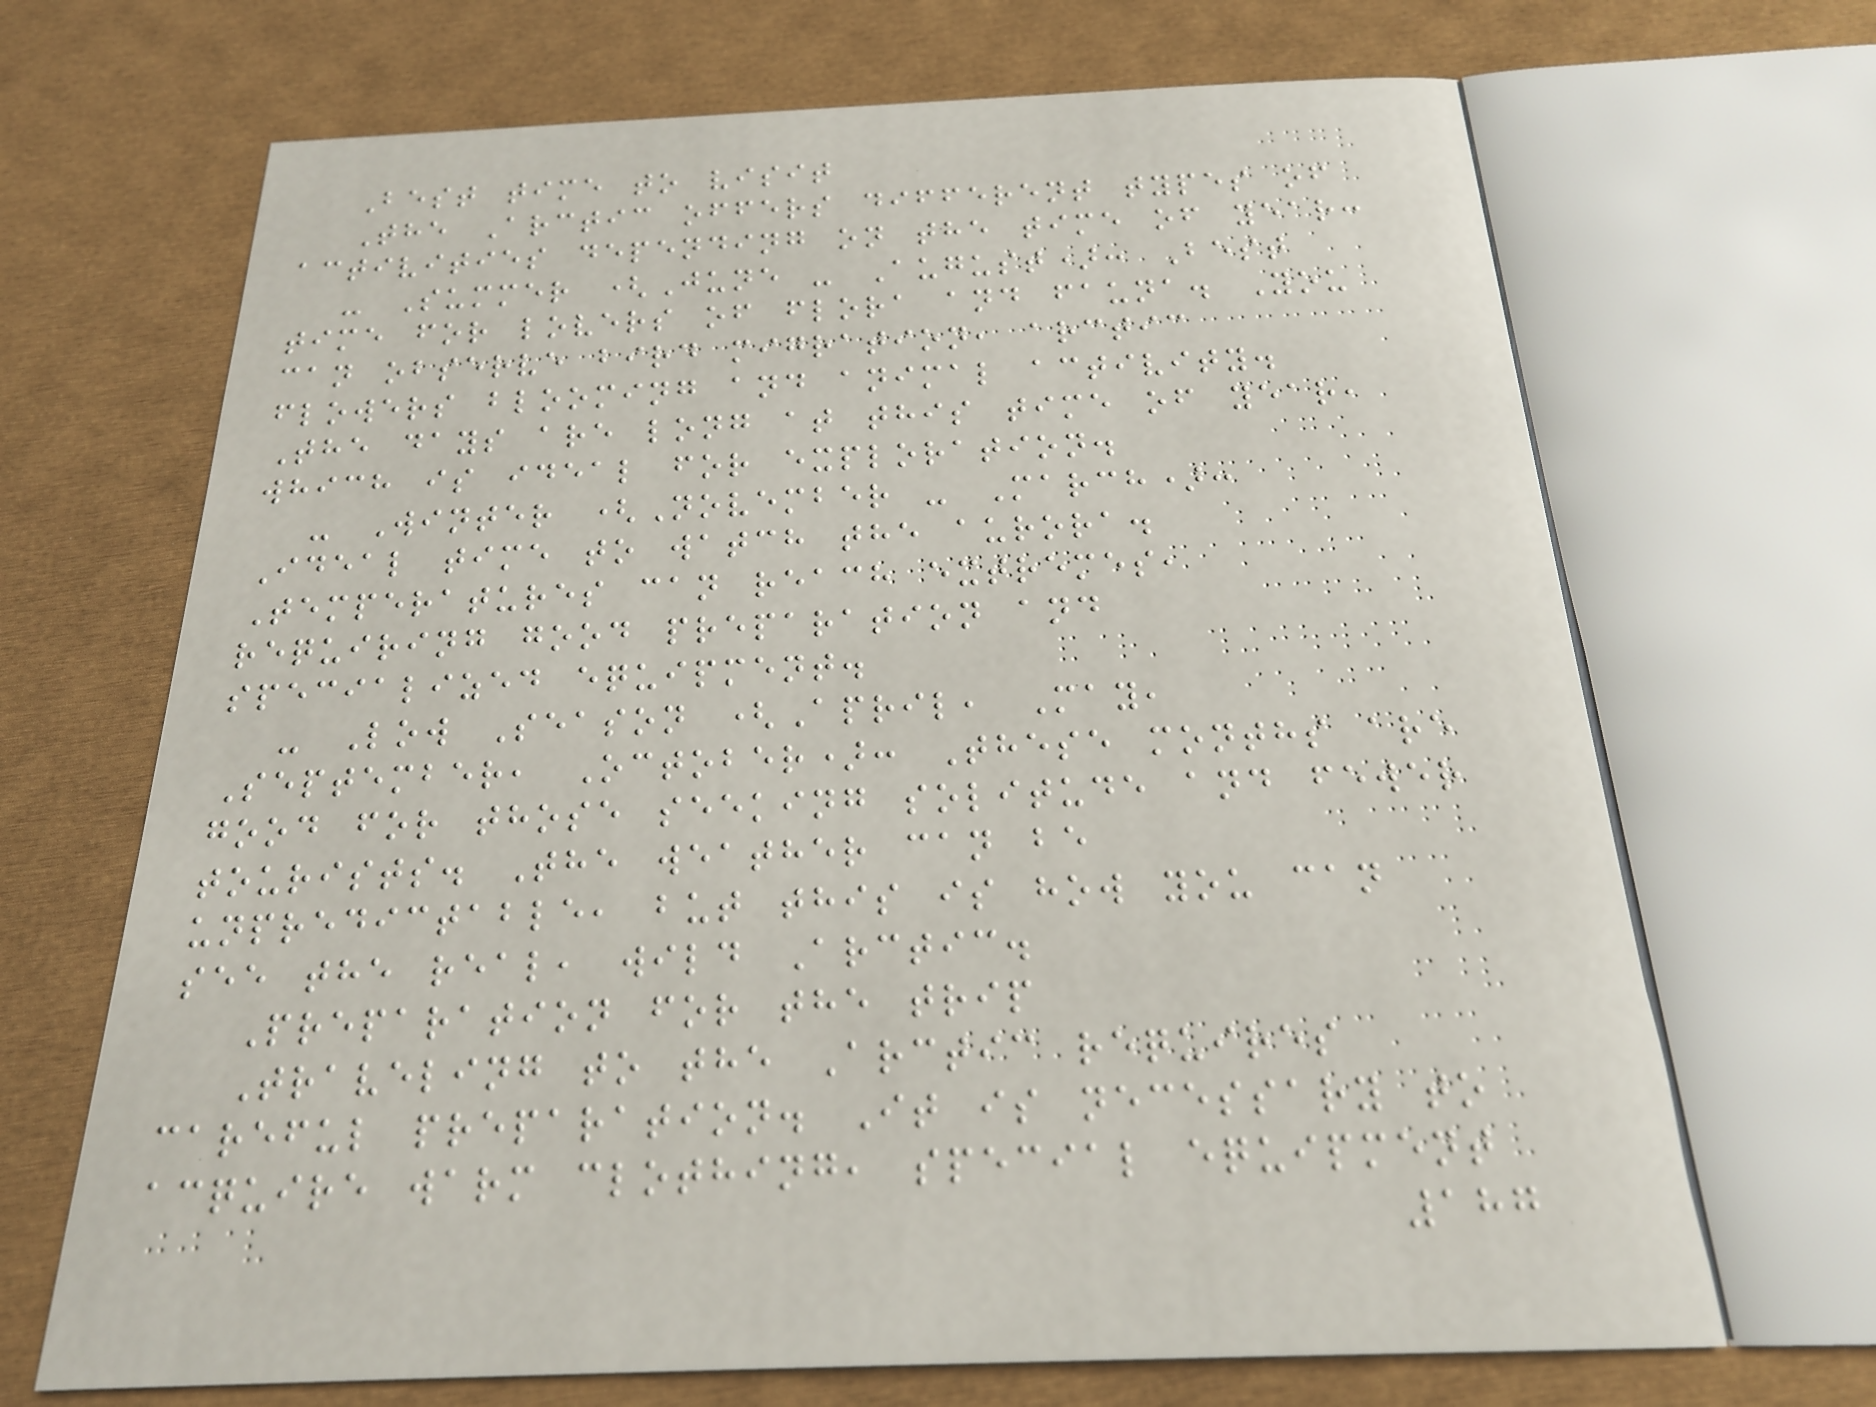Best time to visit
The Arctic offers different types of
activities depending on the time of year:
- Summer (June - August): Best
time for lovers of flora and fauna. You
can observe bird migration, arctic
flowers blooming and animal activity.
The days are long at this time of year,
which is ideal for exploration.
- Winter (November - March):
Ideal time to watch the aurora.
Temperatures can reach extremes,
requiring good preparation and
specialized equipment.
- Low Season (April, May,
September, October): These months are
good for those seeking solitude and fewer
tourists. The weather can be
unpredictable, but this is how you can
see the real, wild Arctic.
Preparation for the trip
Traveling to the Arctic requires
careful preparation. It is necessary to
acquire warm clothing, special equipment
187
